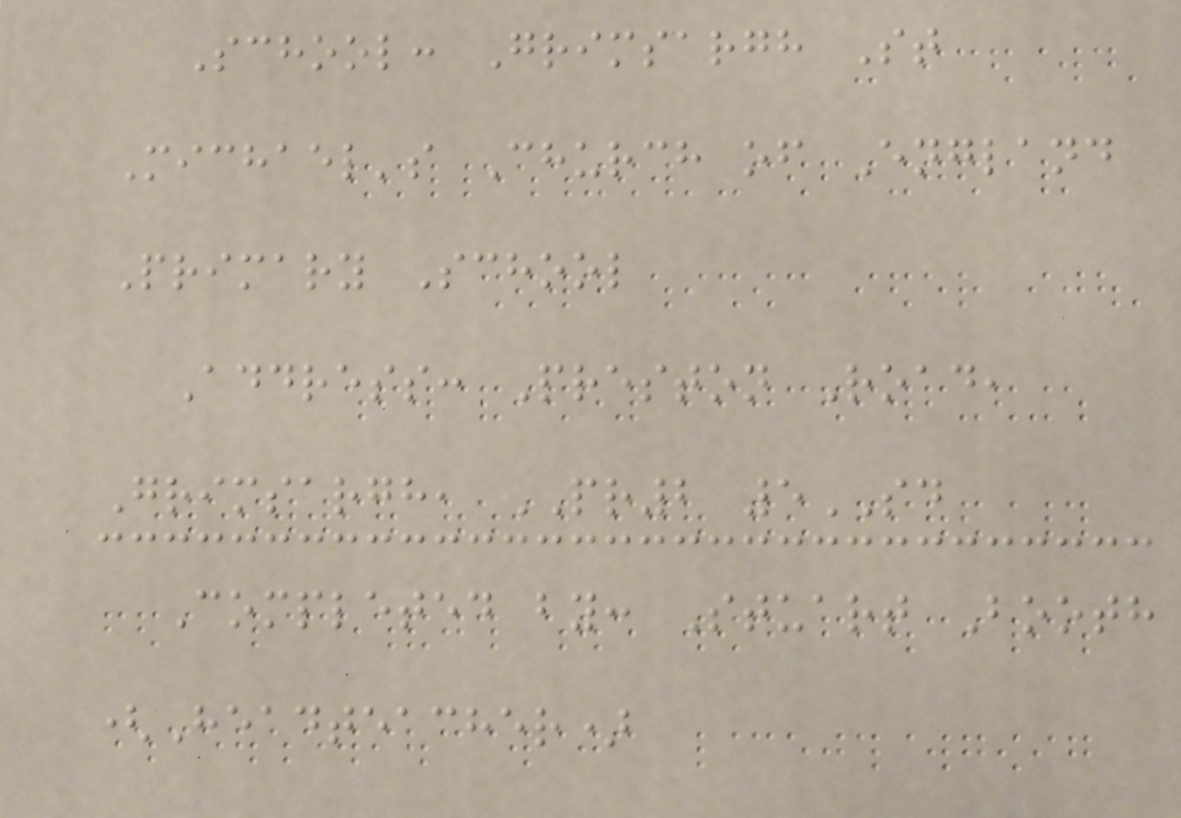School: Grimsargh St
Michael's Church of England
Primary School
Address: Preston Road,
Grimsargh, PR2 5SD
Completed by: Stuart Booth
(Headteacher)
